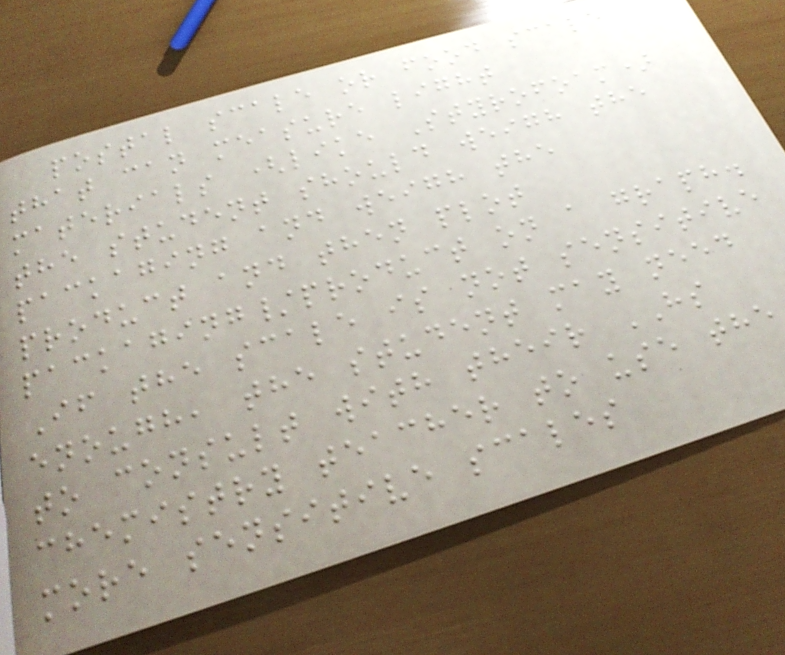postal scale or food scale
that can measure light
materials (like Styrofoam)
the student should weigh the
packaging and weigh the
product and then plot
packaging/product on a graph.
If the scale is not sensitive
enough, the student may need
to consult with their HS
chemistry teacher to use the
more sensitive scales
